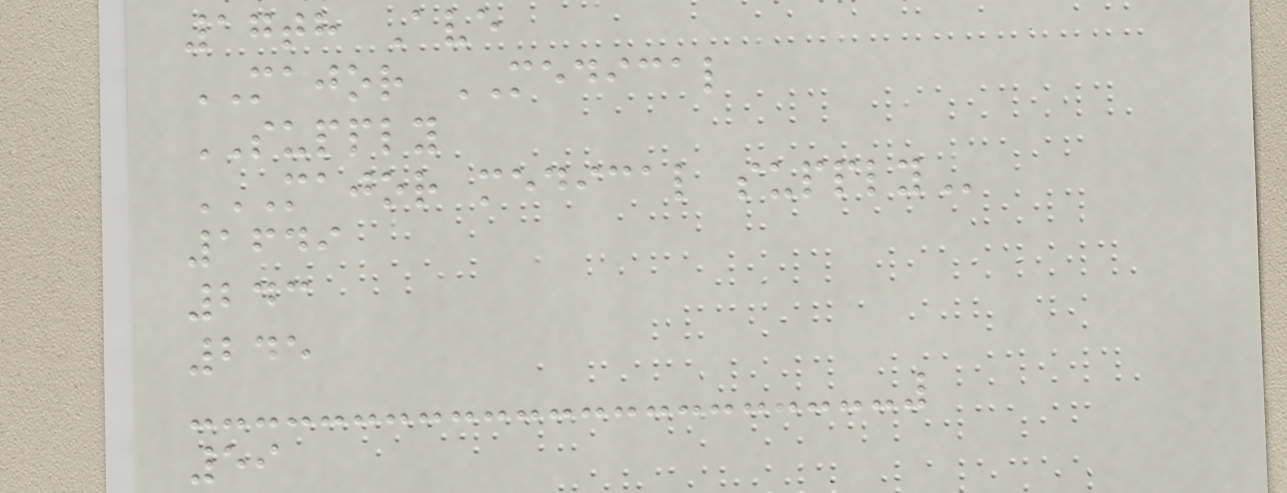17th Ave
MAJOR MEDICAL
SUPPLY
MAJOR MEDICAL SUPPLY
1649
243
245
59
